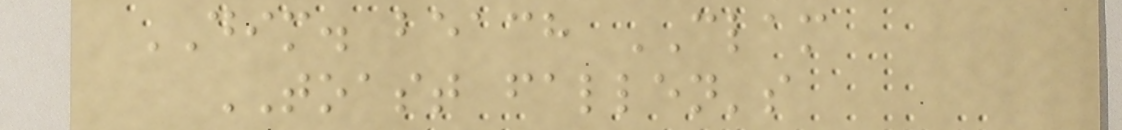DIM. beach CLAM
TOAST fallen's
